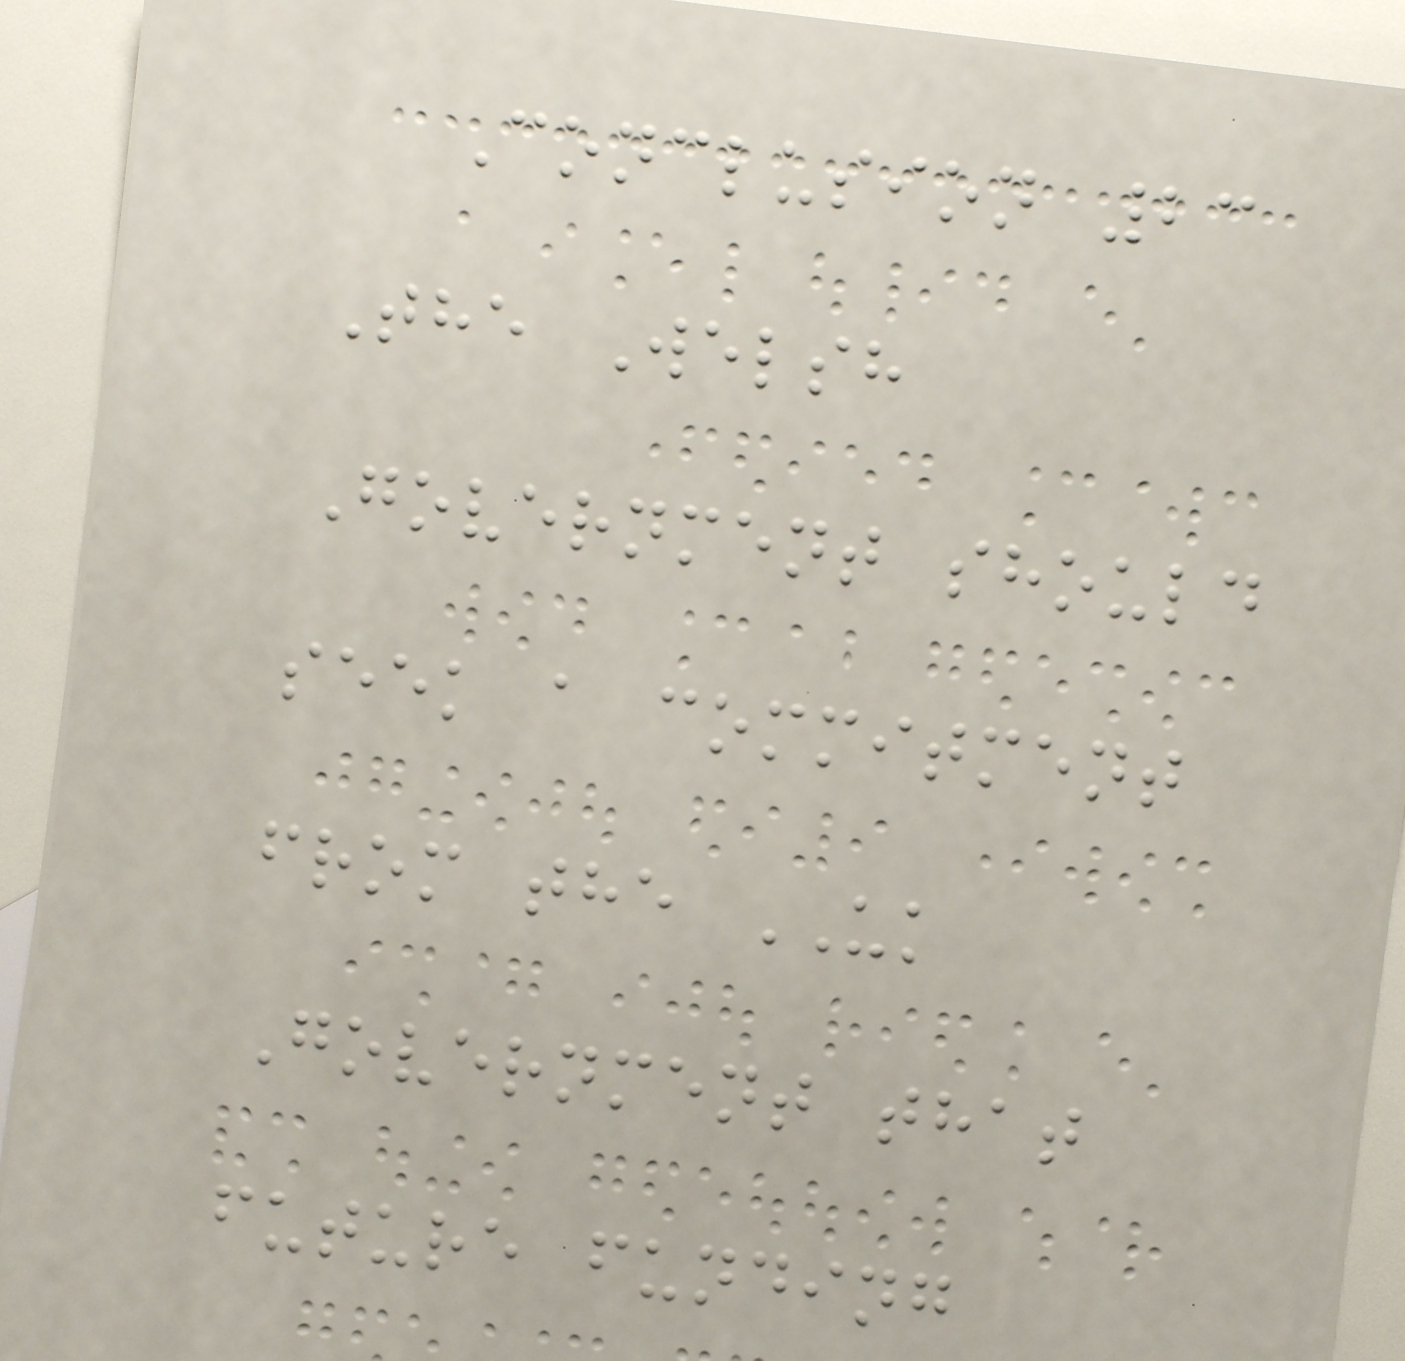Conclusion 23
The Welsh
Government should
seek a commitment
from the UK
Government that
future funding
